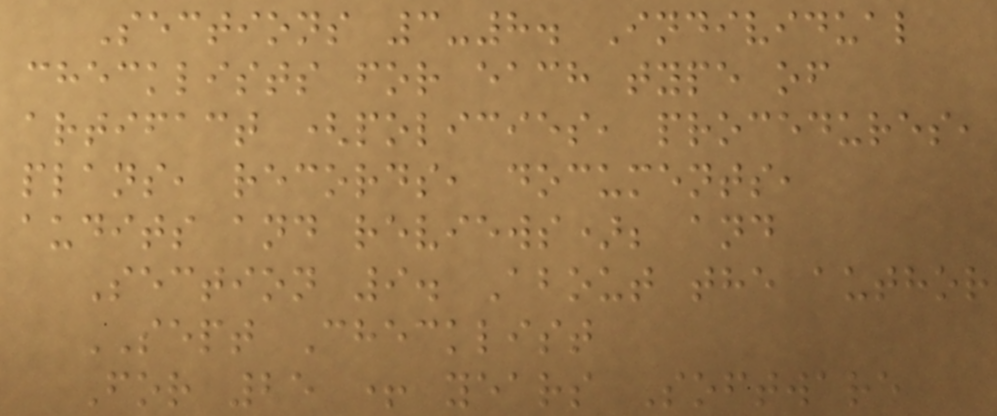Sections 3-8. Individual
checklists for each type of
artifact (policies, procedures,
plans, records, documents,
audits and reviews); and
Section 9. About the author
SEPT Checklist
For 25 + years Software
